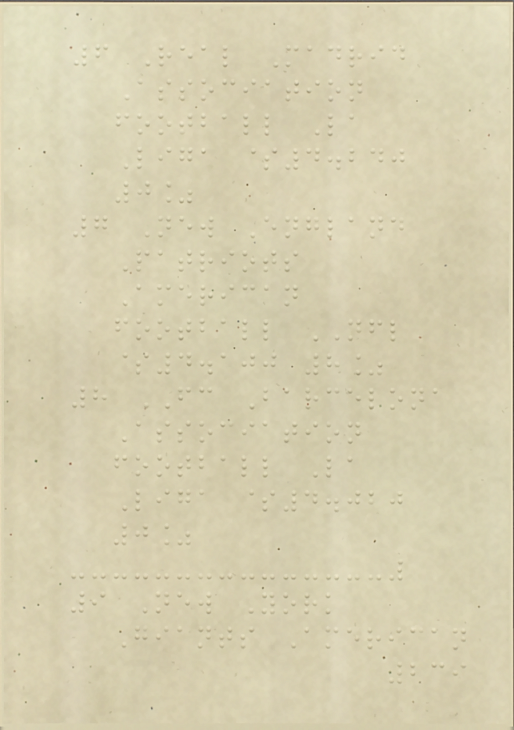6 Real Madrid
Association
football La
Liga $4.240
0%
7 New England
Patriots
American
football NFL
$4.100 8%
8 FC Barcelona
Association
football La
Liga $4.020
0%
9 New York
Giants American
239
